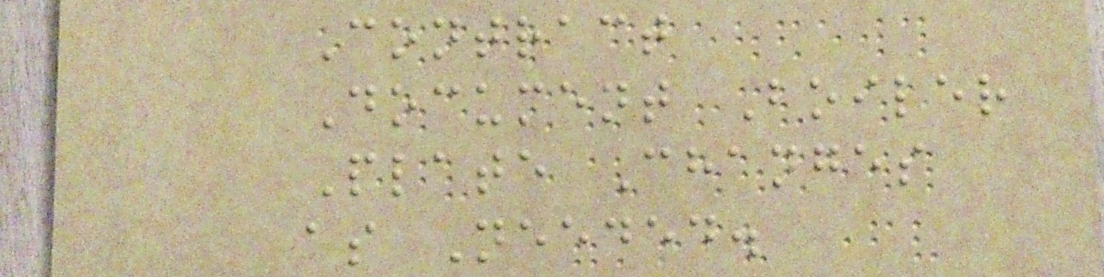Contract
Document Boiler
Plate Changes
as Needed.
